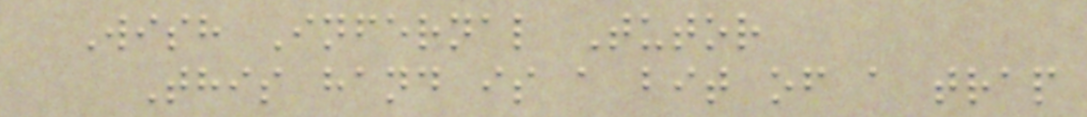Wish Infernal Tutor
This hand is a bit of a trap
